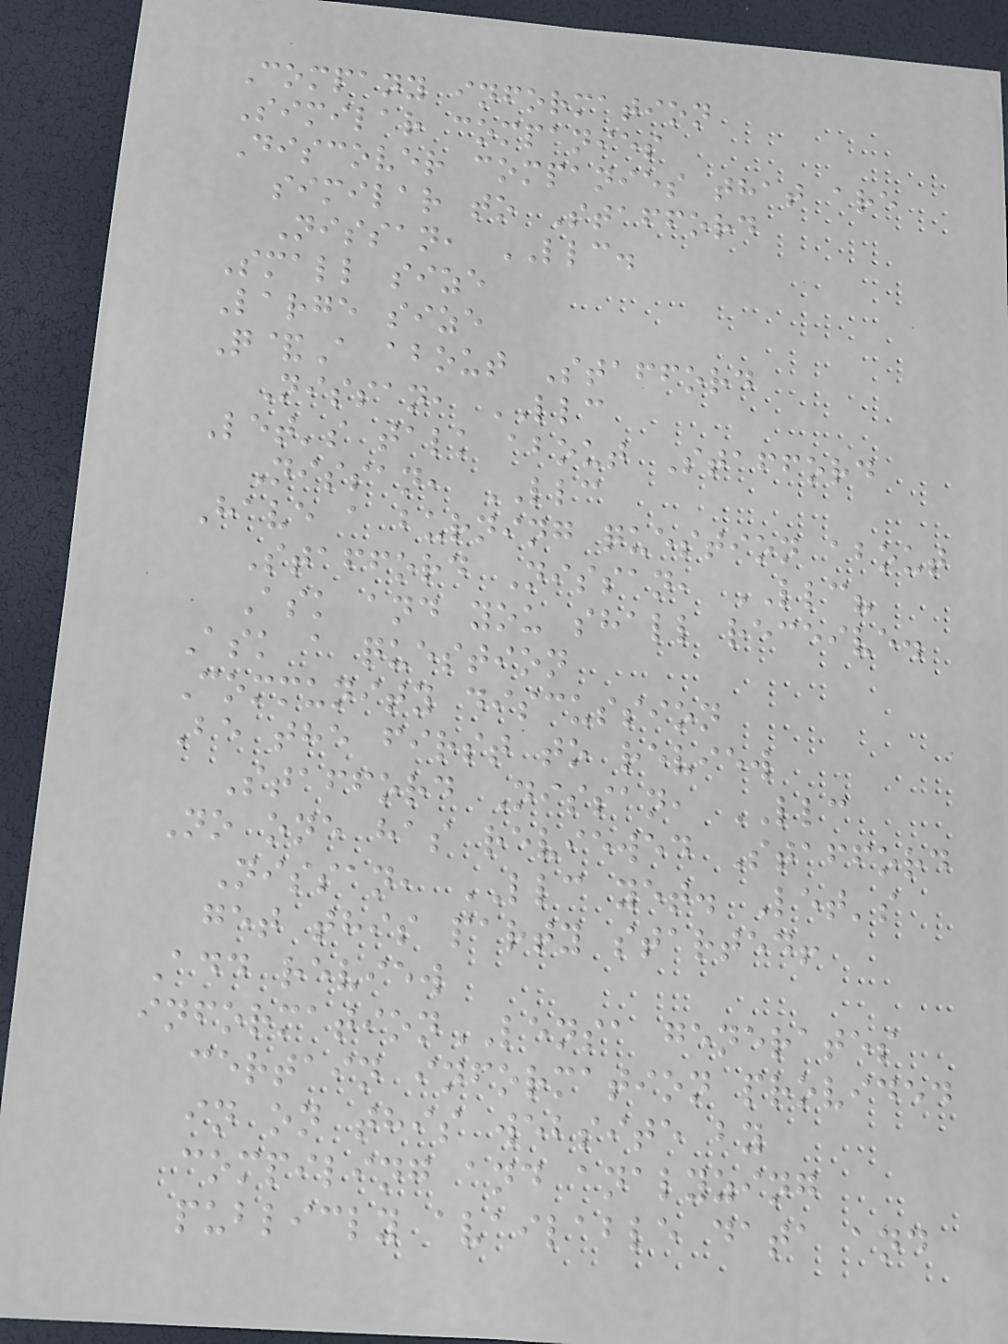Company information
Similar companies
Discover companies that are
similar to Stafford
Nissan, LLC.
Small size
Large size
Q&A about Stafford
Nissan, LLC
Let's talk about Stafford
Nissan, LLC
Have a burning question about
Stafford Nissan, LLC?
Ask and you shall receive.
Ask a question
Community discussion
Be the first to review
Stafford Nissan, LLC
No one has reviewed Stafford
Nissan, LLC yet. Let's
get this party started!
Add review
informationLENSA generates
certain information provided
in on this website by
compiling and analyzing
publicly available data and
